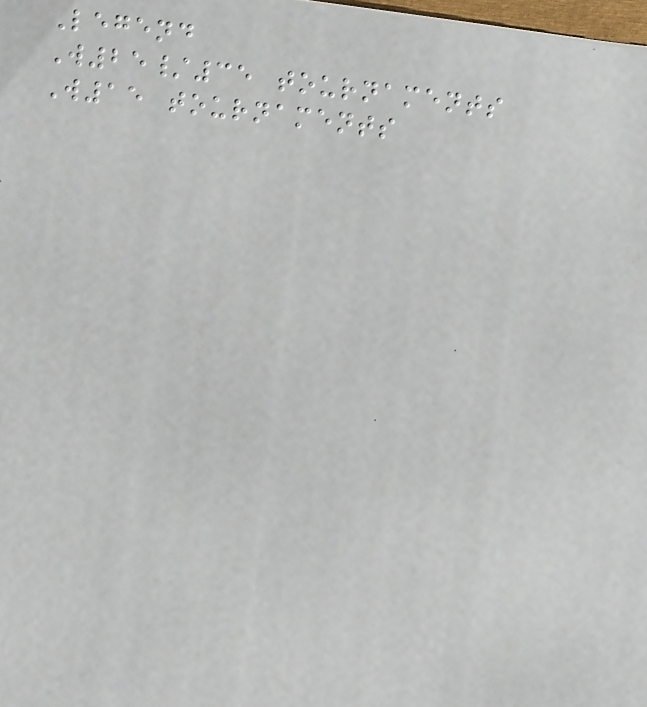Legend
W25/35 tournaments
W15 tournaments
